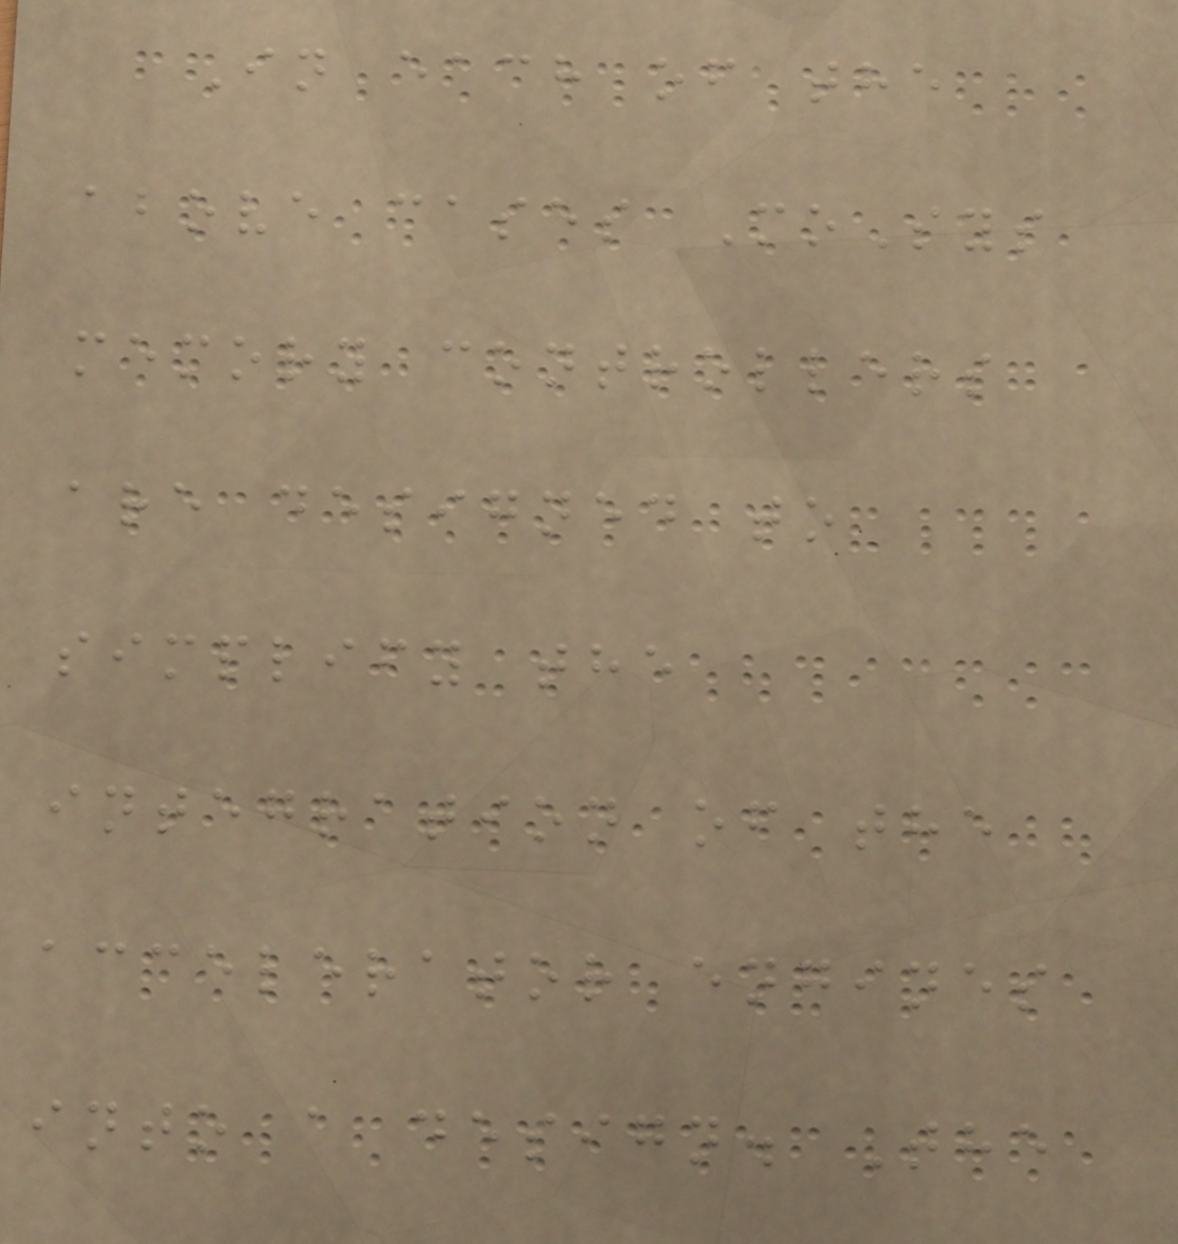In each of the
above cases MoSys
memory controllers
are designed to
simplify the
integration of the
accelerator engines
into a design. The
